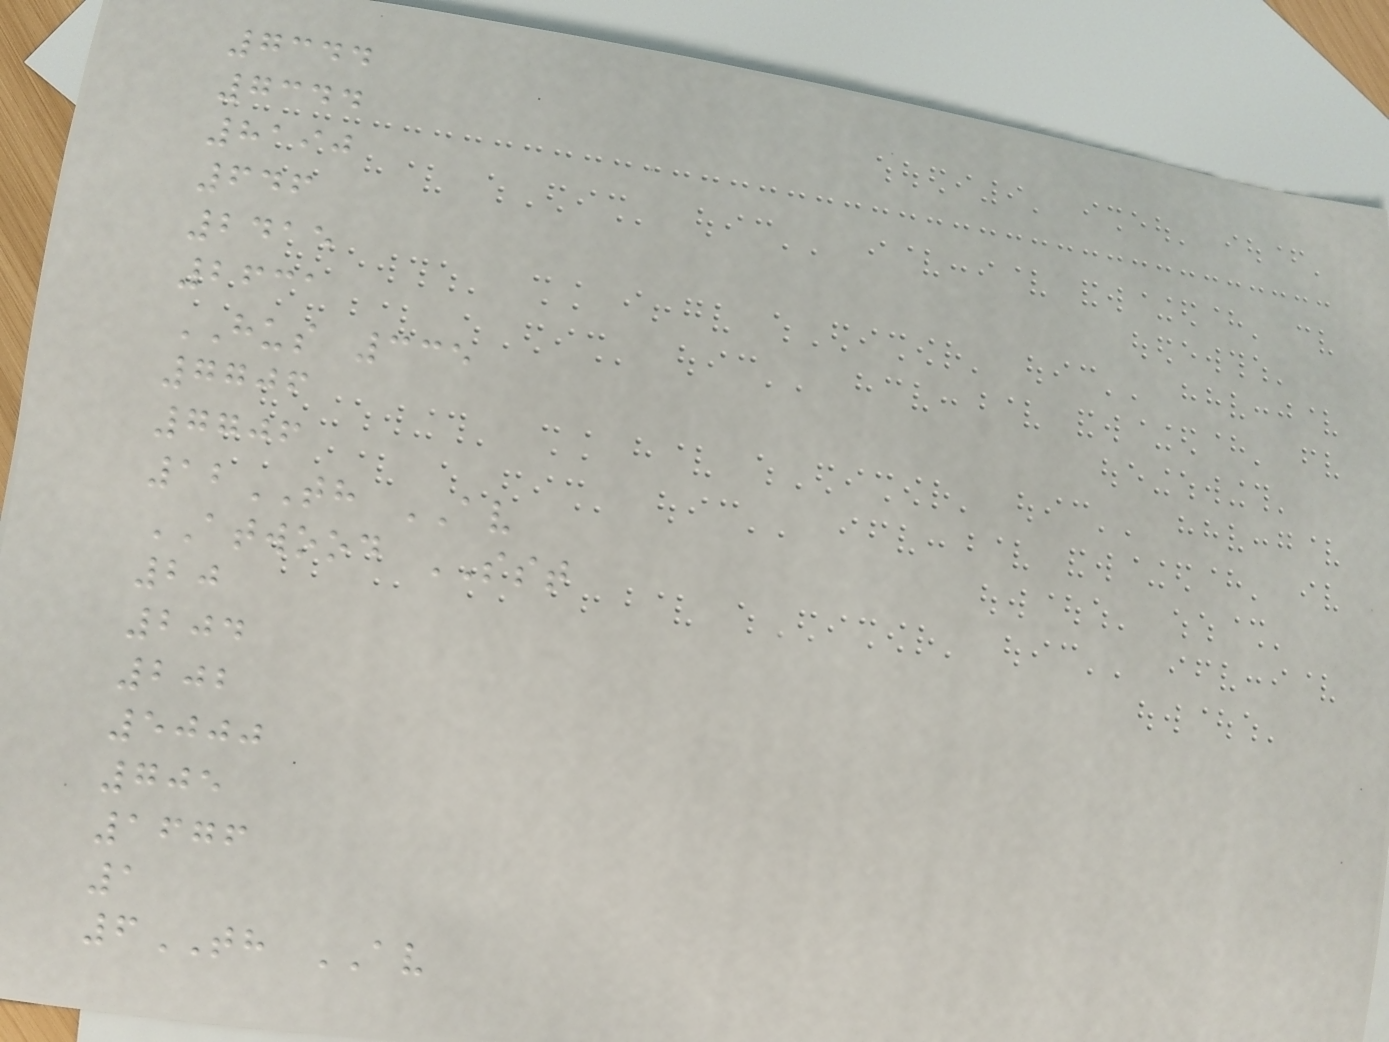7344
7344
8190
646
2415
2631
HUS 335
7706
7706
12TH AV
ATWOOD SST
20
204
202
5000
705
1676
1
6TH AV
